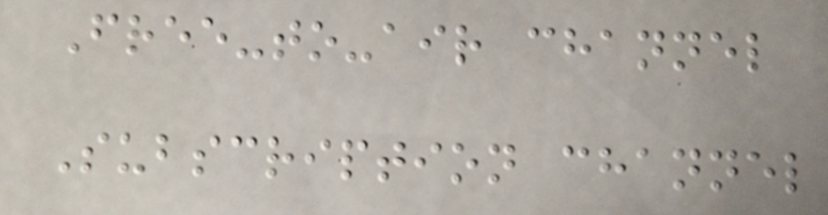Free-to-air channel
Subscription channel
